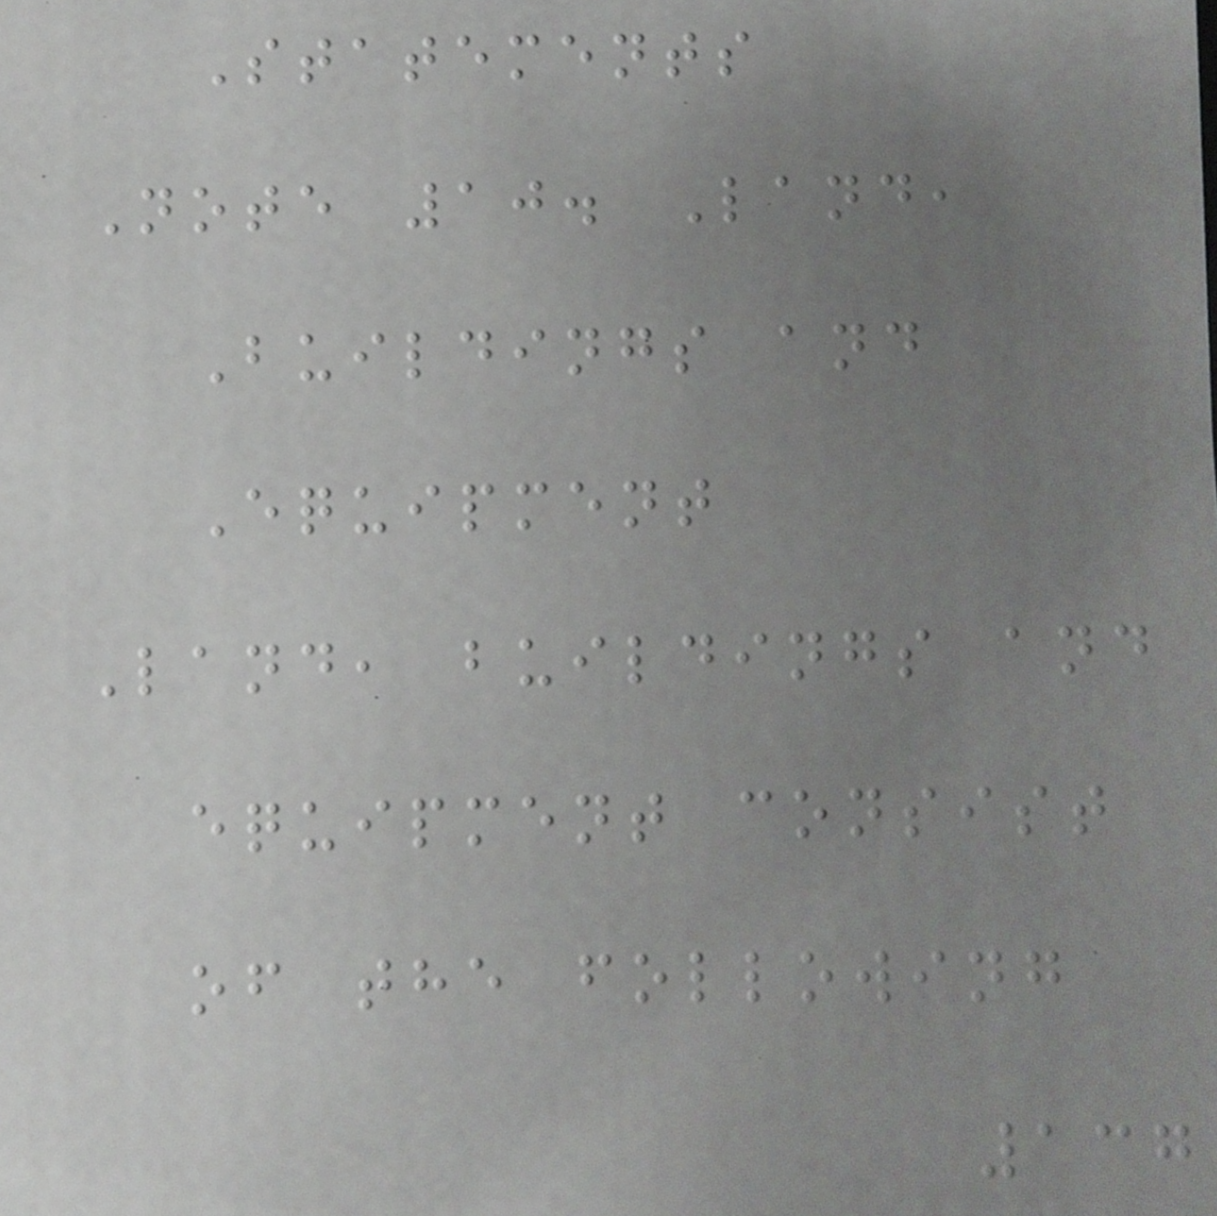Statements
Note 10. Land,
Buildings and
Equipment
Land, buildings and
equipment consist
of the following
137
